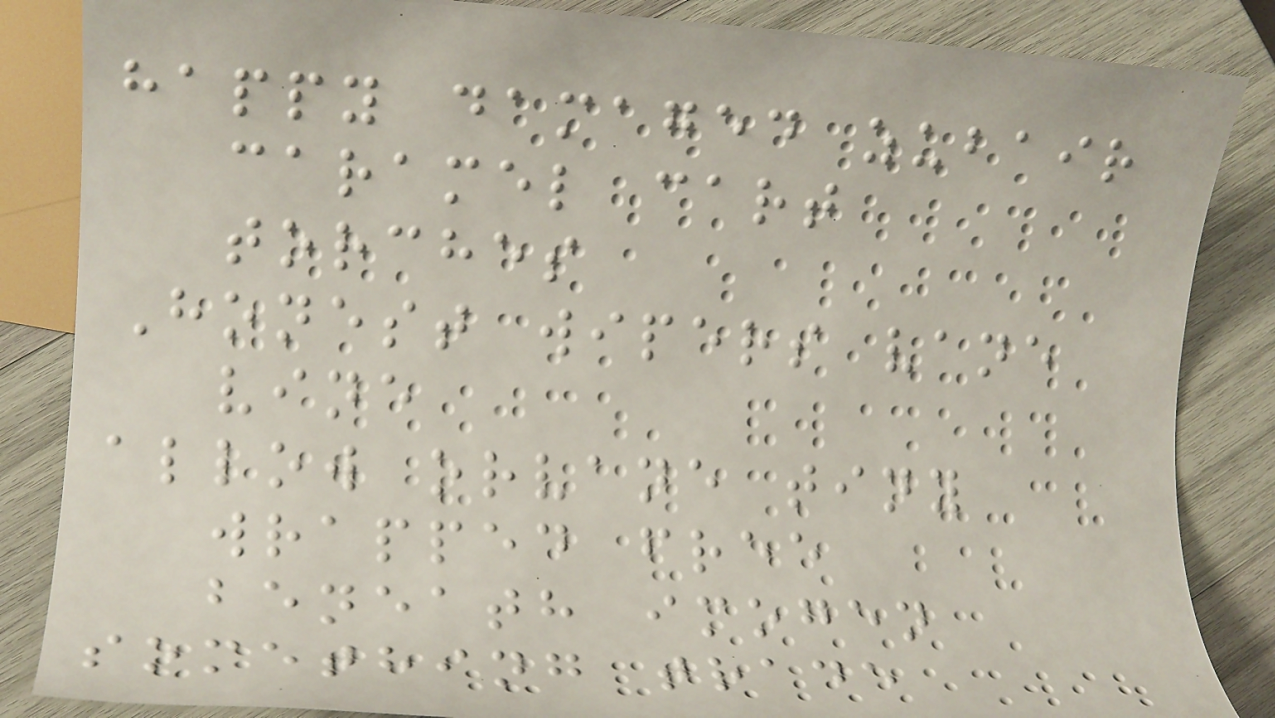happy damaged zubair
caramel cart
torches
Honest wipers vane
vine
allow orvane tiny
wrapped free
beneath imogen
something trade
